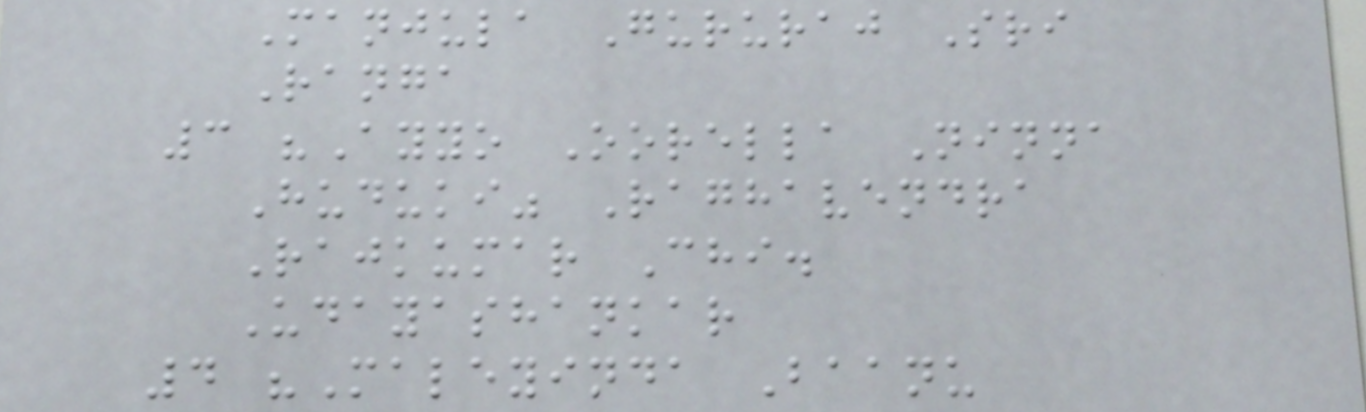Manjula Gururaj Sri
Ranga
3 "Ayyo Oorella Ninna
Huduki" Raghavendra
Rajkumar Chi.
Udayashankar
4 "Maleyinda Baanu
